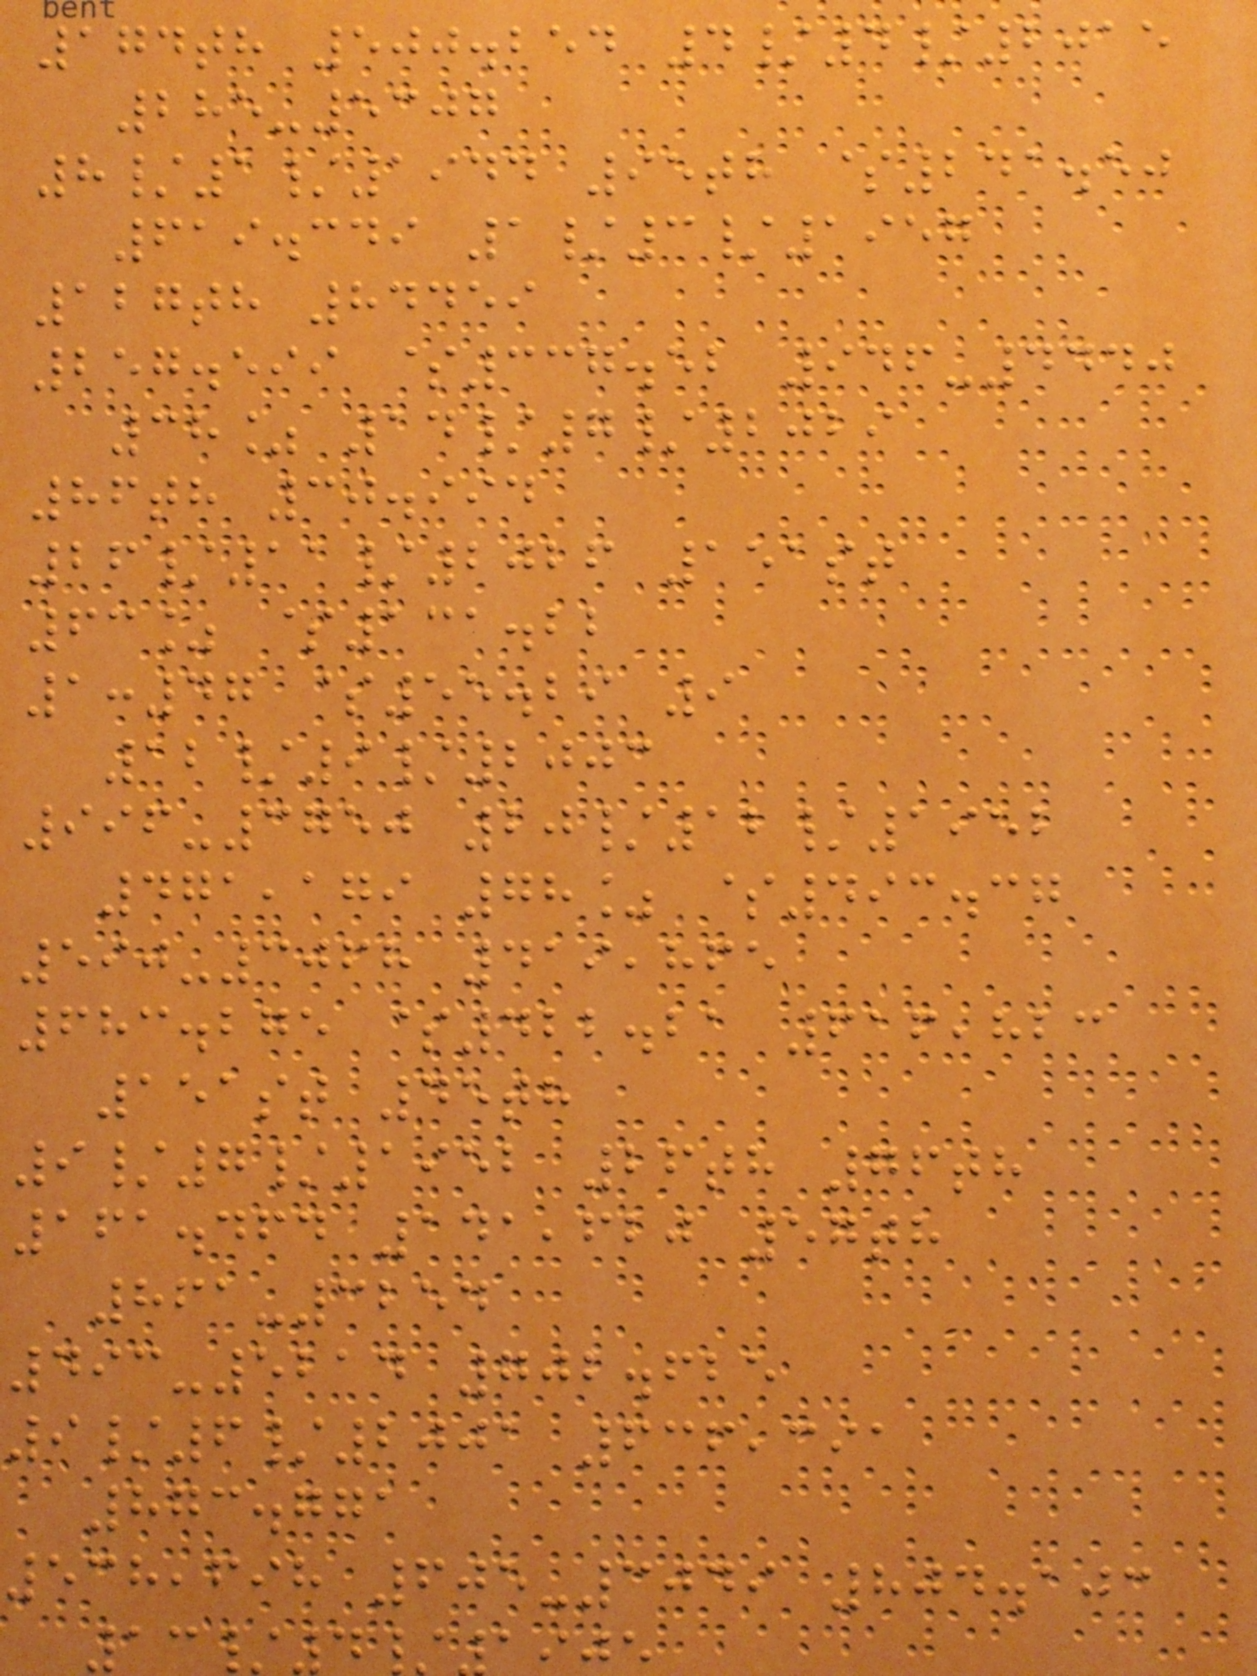174th 500.254 4/4/2015
285-5307
8/1/1944 95th $241.50
619.349 1/3/1957
127th 84459
257.599 $337.52 946-4440
38% 14/7/2029
86th 30.994
26/11/2026 151st
63% $131.22
1:47 $55.29 9
12/9/2003
996-3750 20/12/1952
471,179 78% $493.37
590-3068 419,865
683.275 $422.21 616,823
151st 45th
9/7/1952 26th 76th
161.464 141,620 57th
861-3254
493-5214 702.625
9/6/2001 636,391
873.771
538,698 605-3049 804.103
13/
